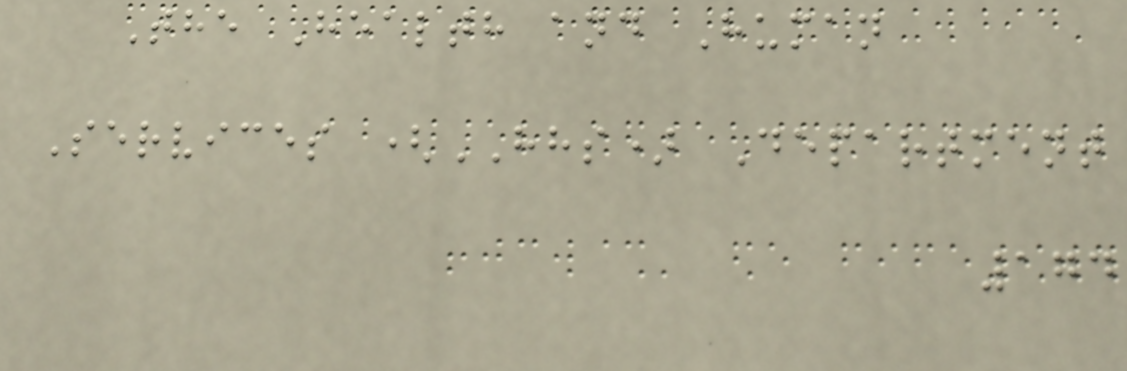The Health and Human
Services (HHS) Department
174
